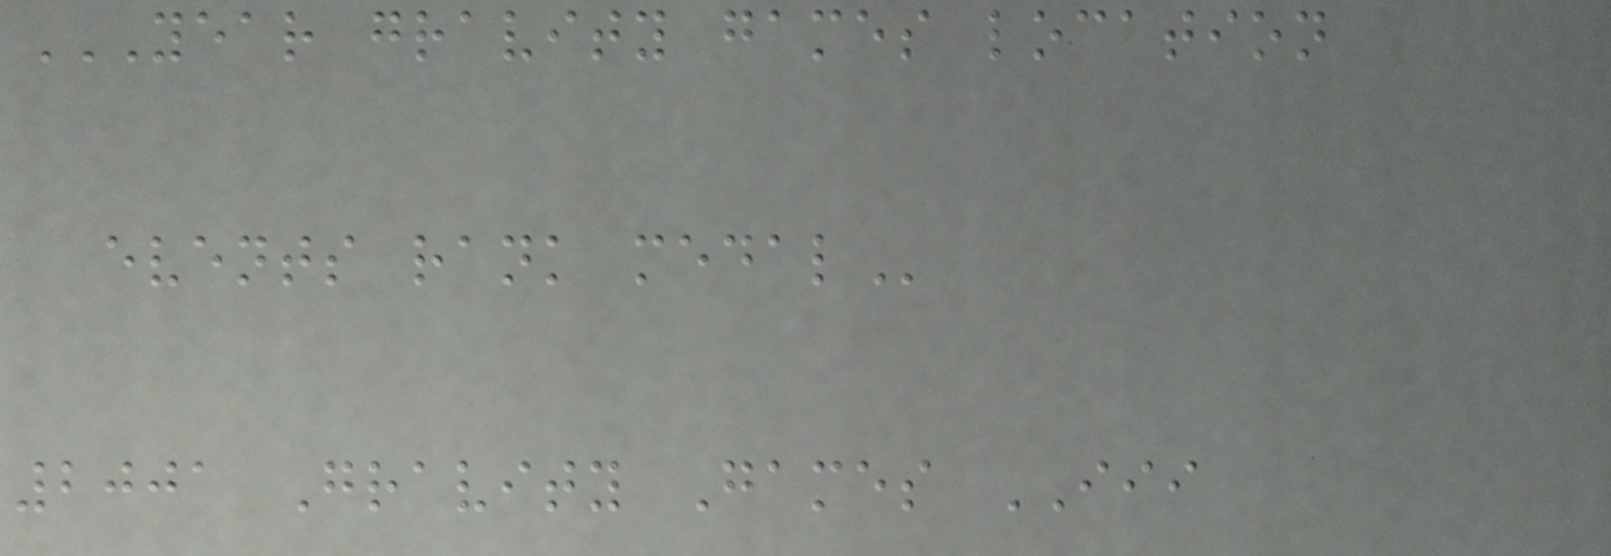YEAR GRAVITY GAMES LOCATION
EVENTS RANK MEDAL
2001 Gravity Games III
